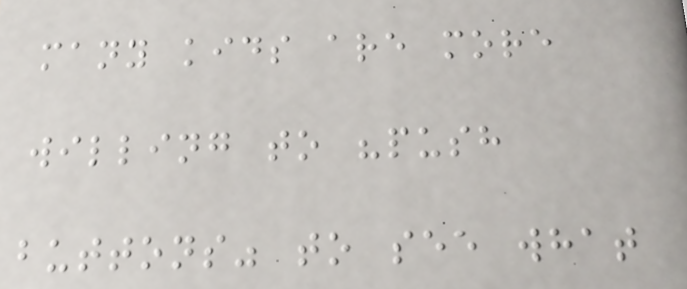many kids are more
willing to "push
buttons" to see what
